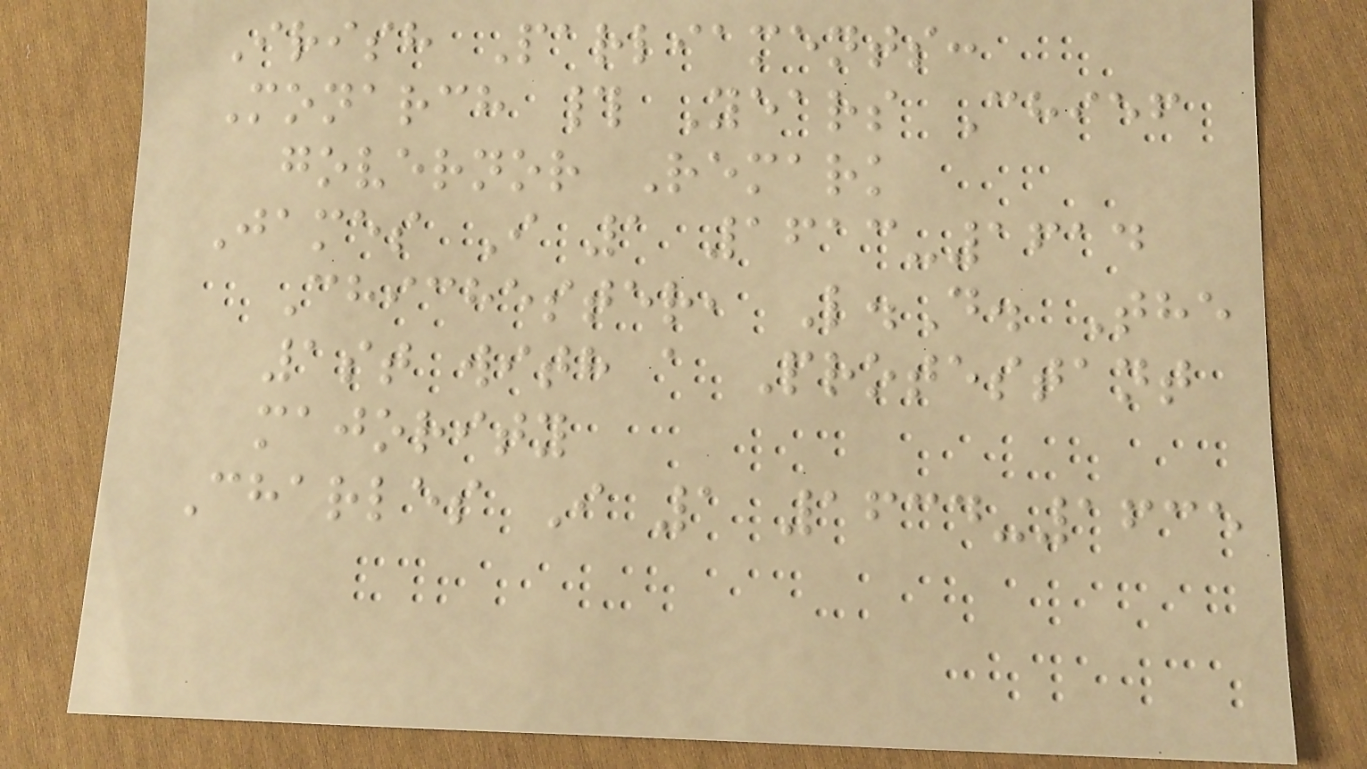Irish Parliaments:
Monarch # Years Chief
governor Remark
James I 1 1613-1614
Chichester, L.D. The
1st with a Protestant
majority
Charles I 1 1634-1635
